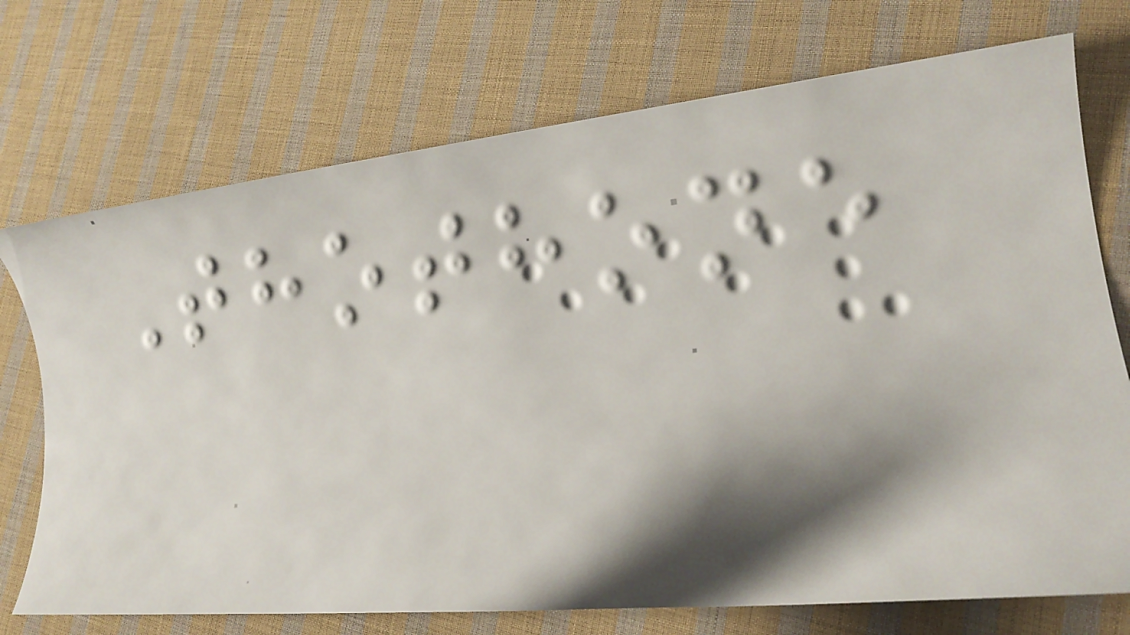Thothone
